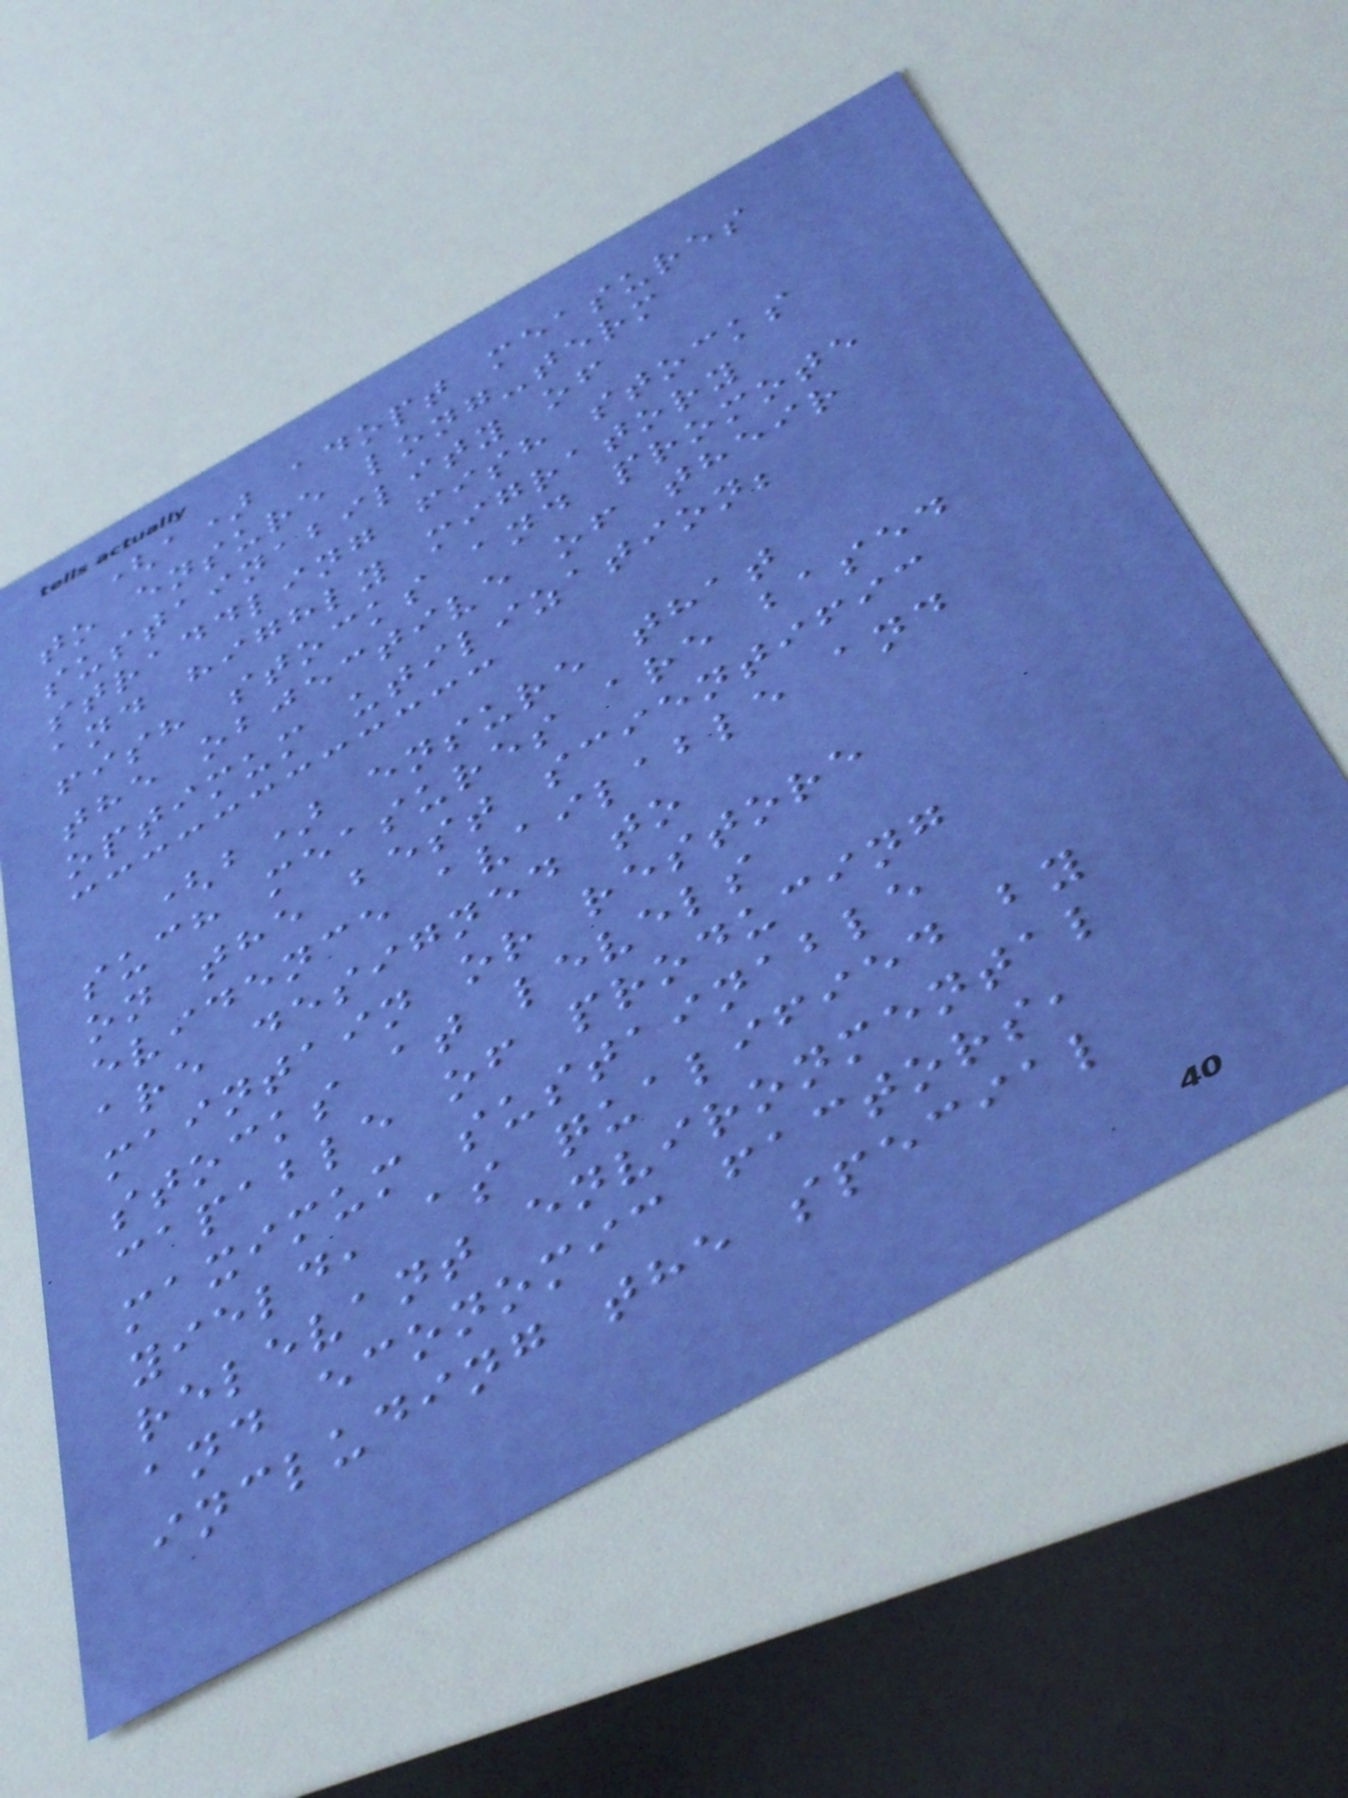(a) adopt measures
to ensure long-term
sustainability of
straddling fish stocks
and highly migratory
fish stocks and promote
the objective of their
optimum utilization;
(b) ensure that
such measures are based
on the best scientific
evidence available and
are designed to
maintain or restore
stocks at levels
capable of producing
maximum sustainable
yield, as qualified by
relevant environmental
and economic factors,
including the special
